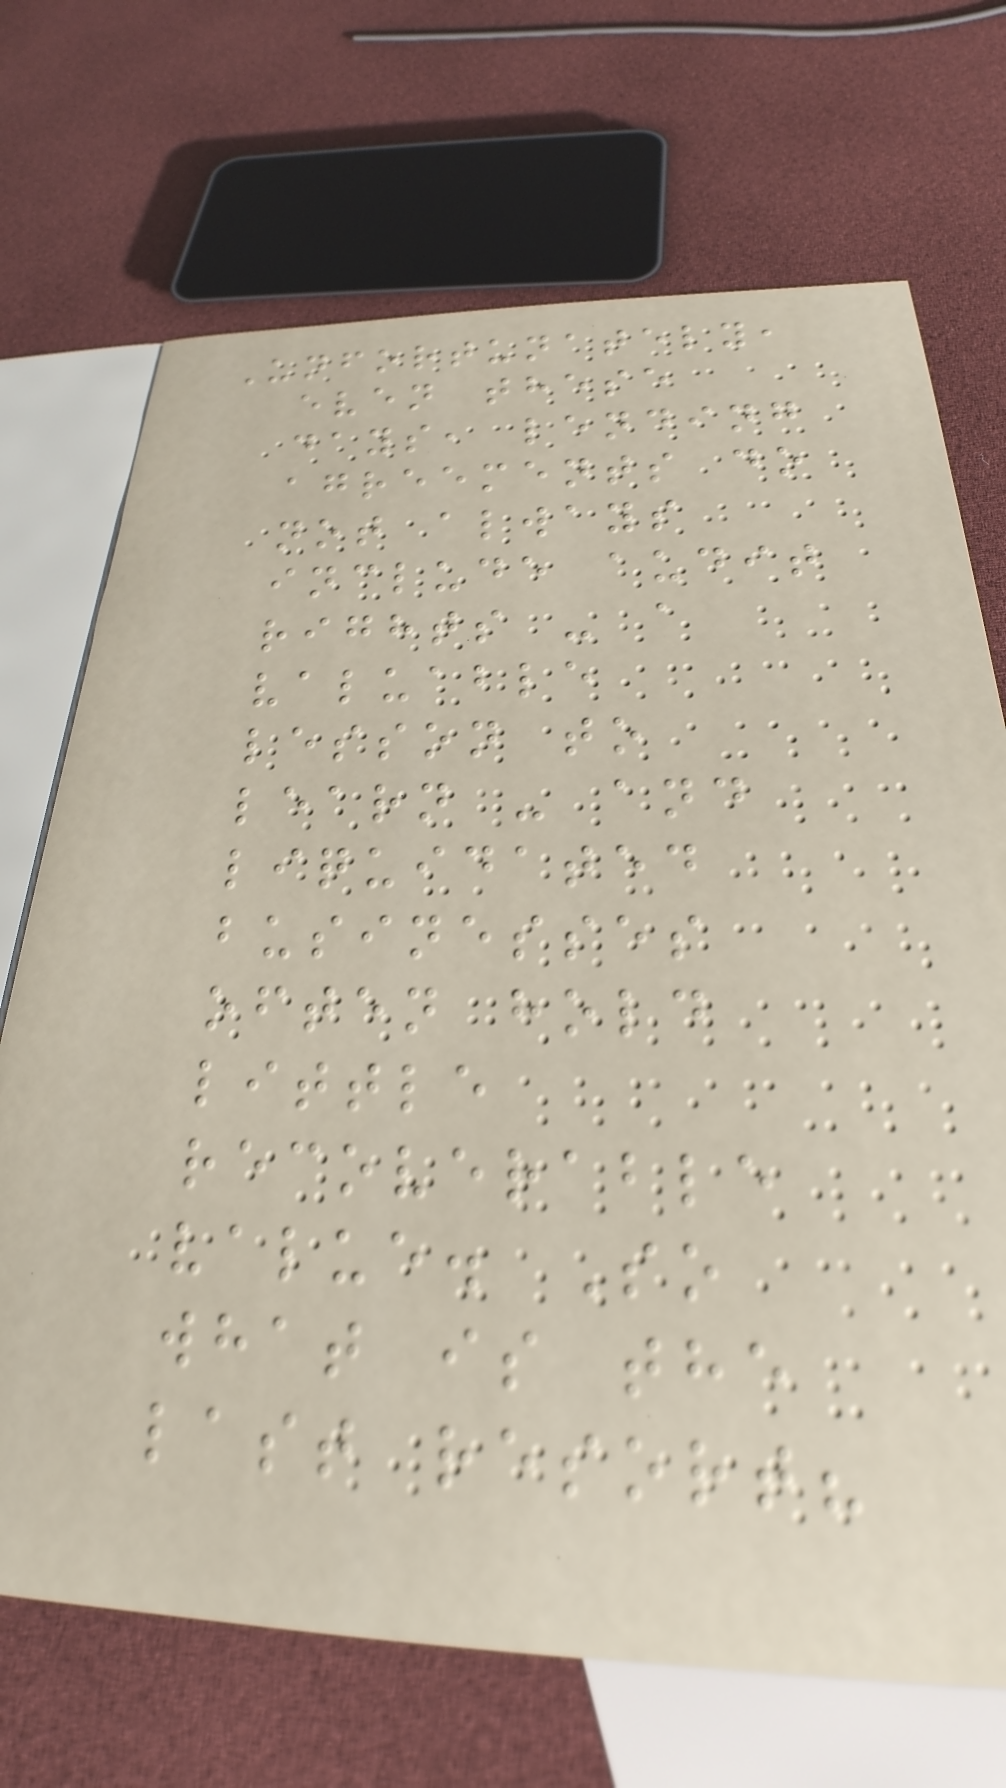Unfortunately,
even these
days, lending
agreements do
not always
include audit
rights - a
valuable
lesson to
learn - and
liquidated
businesses
often hold
little
recoverable
value. So
what is the
last resort?
